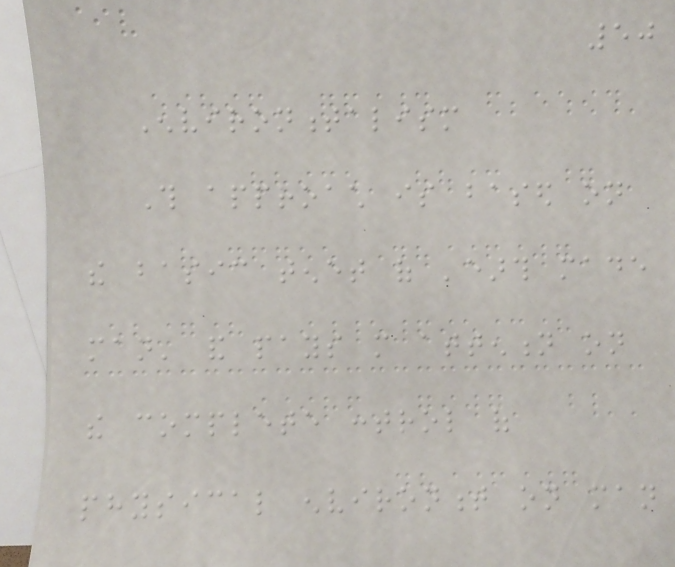50
Environmentalism
This approach is based on
the basic tenet of 'earth made
man' and pays more attention on
the complete control of
physical environment on man
